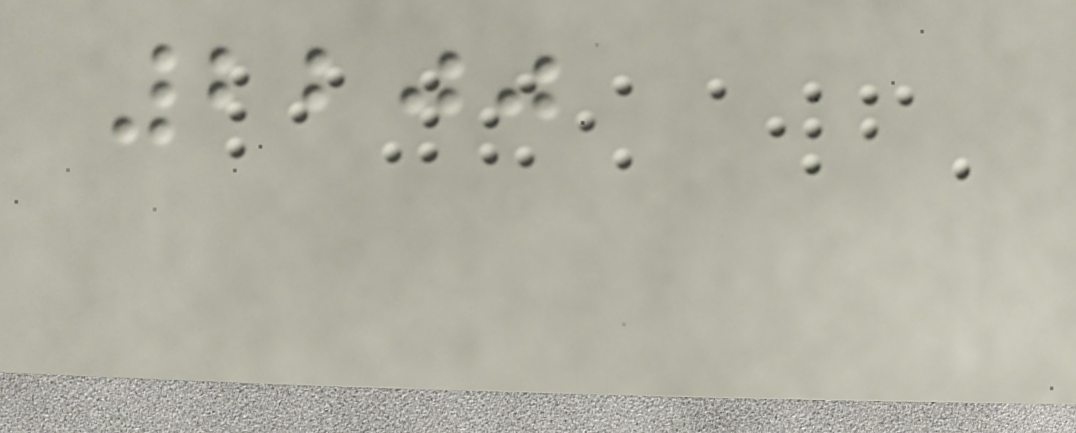2200
